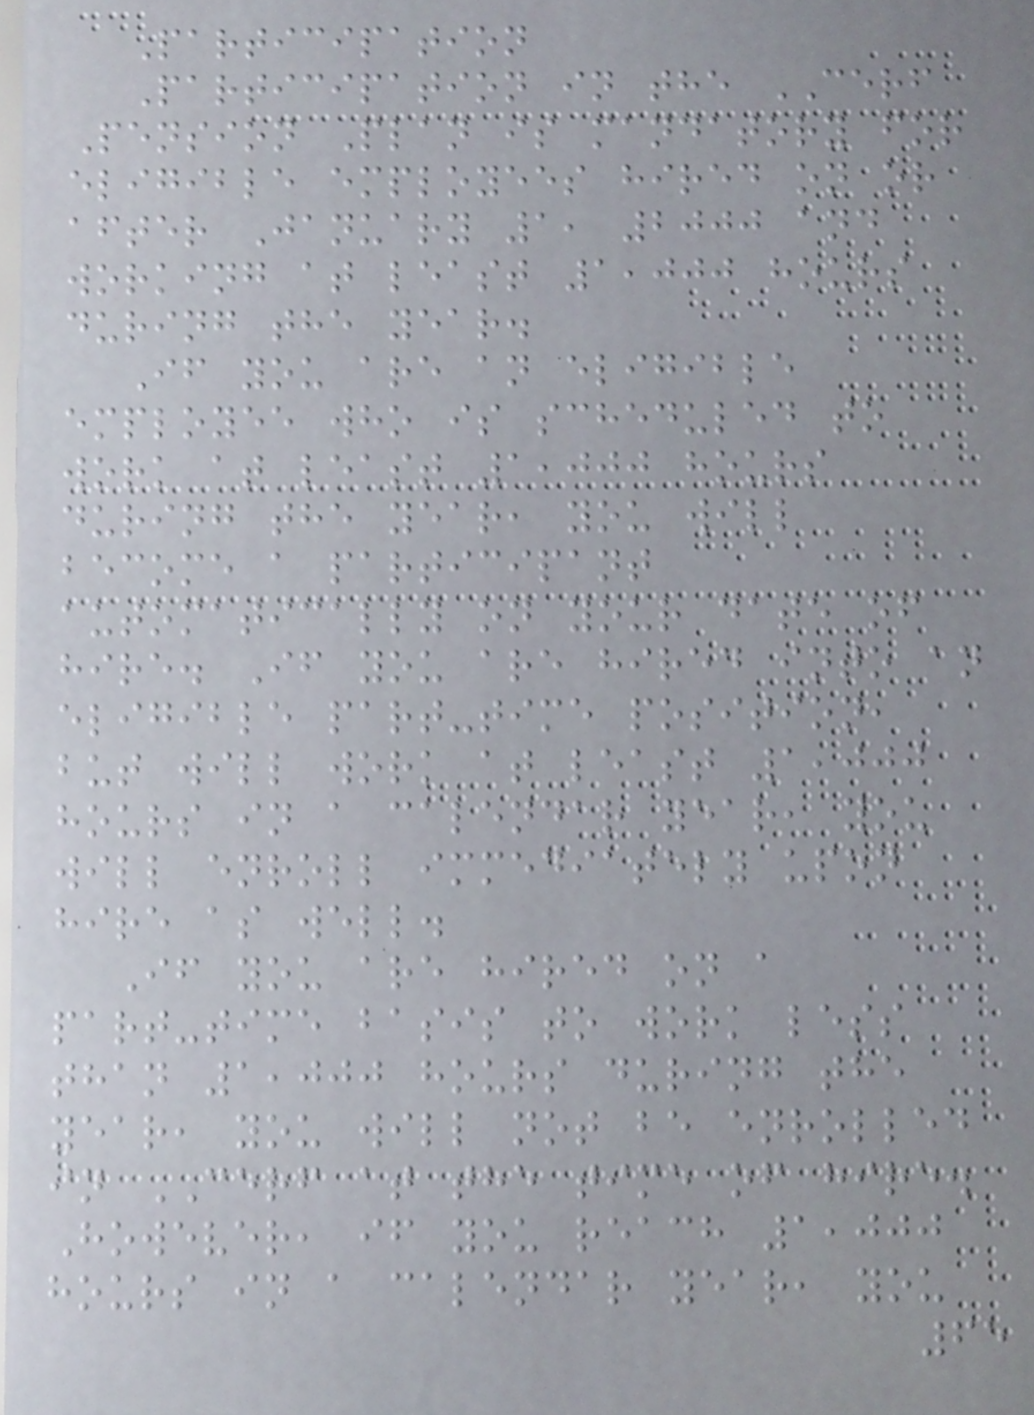Participation
Participation in the CERF
Pension Plan is mandatory for
eligible employees hired on or
after January 1, 2000 and
working at least 1,000 hours
during the year.
If you are an eligible
employee who is scheduled to
work at least 1,000 hours
during the year, you will
become a participant
automatically on your date of
hire. If you are hired into an
eligible part-time position,
but will work at least 1,000
hours in a calendar year, you
will enroll immediately upon
hire as well.
If you are hired on a
part-time basis to work less
than 1,000 hours during the
year, you will not be enrolled
in CERF at the time of hire.
However, if you reach 1,000
hours in a calendar year, you
65
